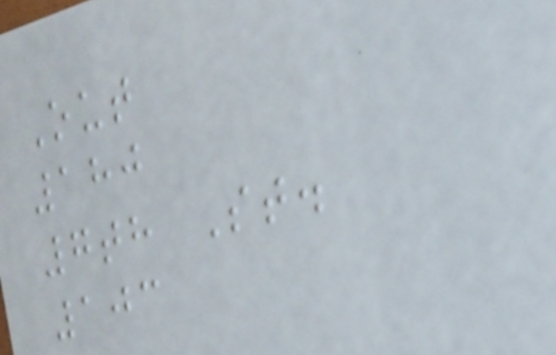Out
180
7th St.
103
